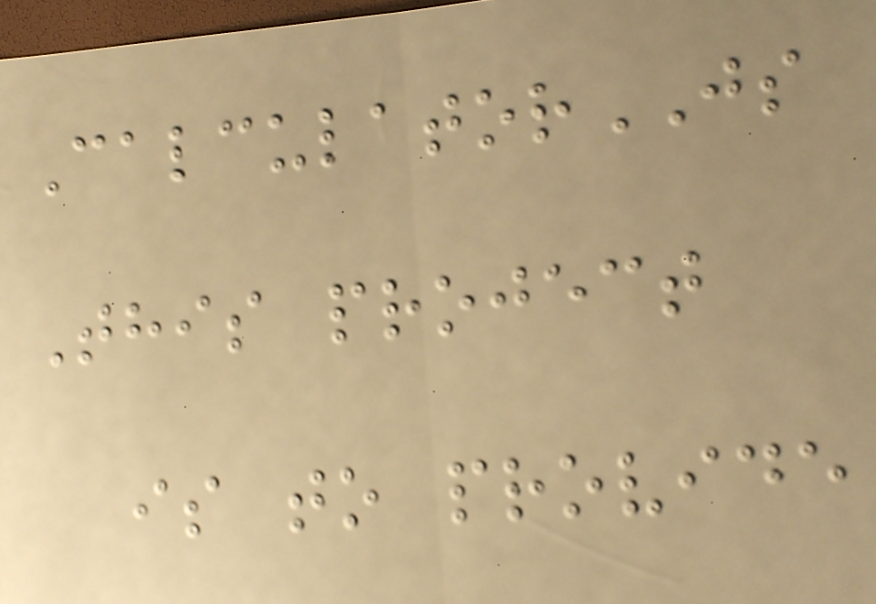CalculatorJS
This project
is to provide
